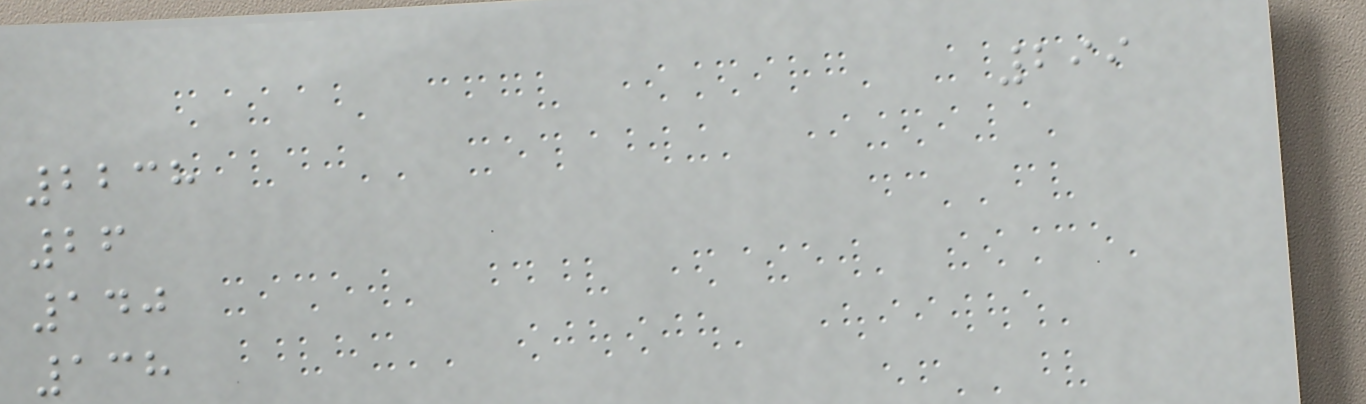299
2238
26
140
138
